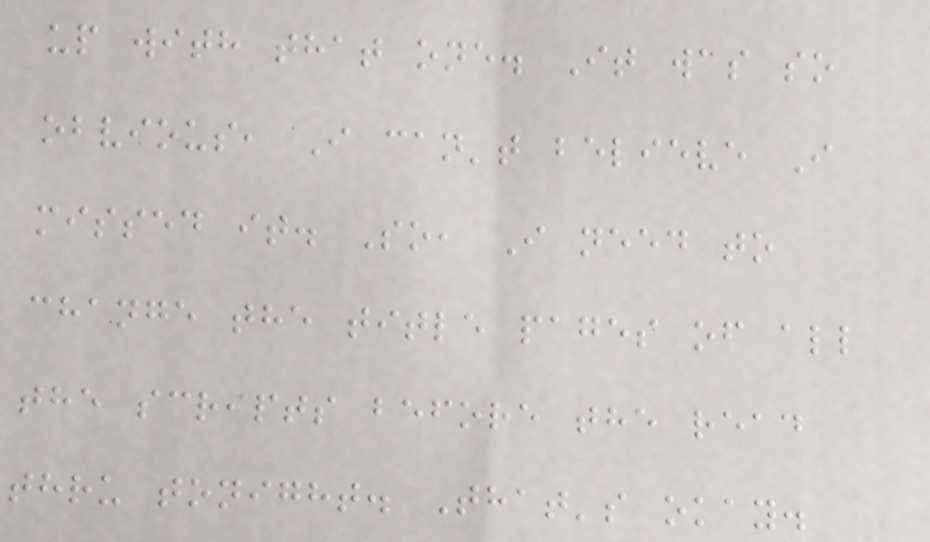up with that one. It was so
obvious, I can't believe I
missed it. So, I need to
change the title pages of all
the scripts before the read
thru tonight. That's okay.
